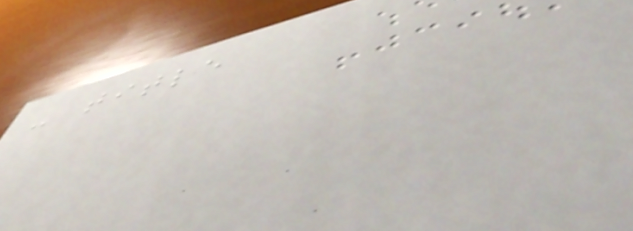- title
